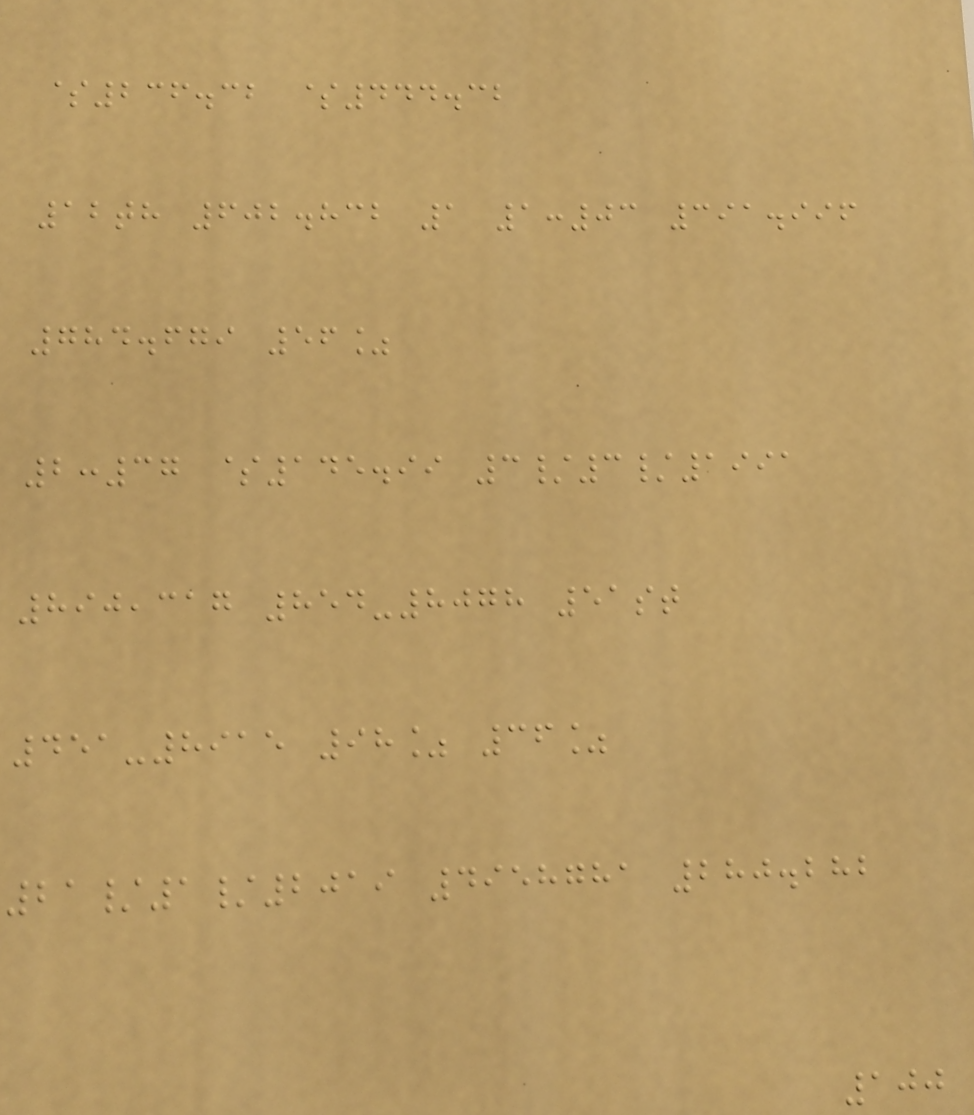$236.32 $444.32
12th 602.832 1 1:03 391.996
784.679 56%
2:37 $145.99 3/3/1991
890,317 854-8078 51st
451-8915 98% 36%
21/1/2019 4958781 280.282
100
